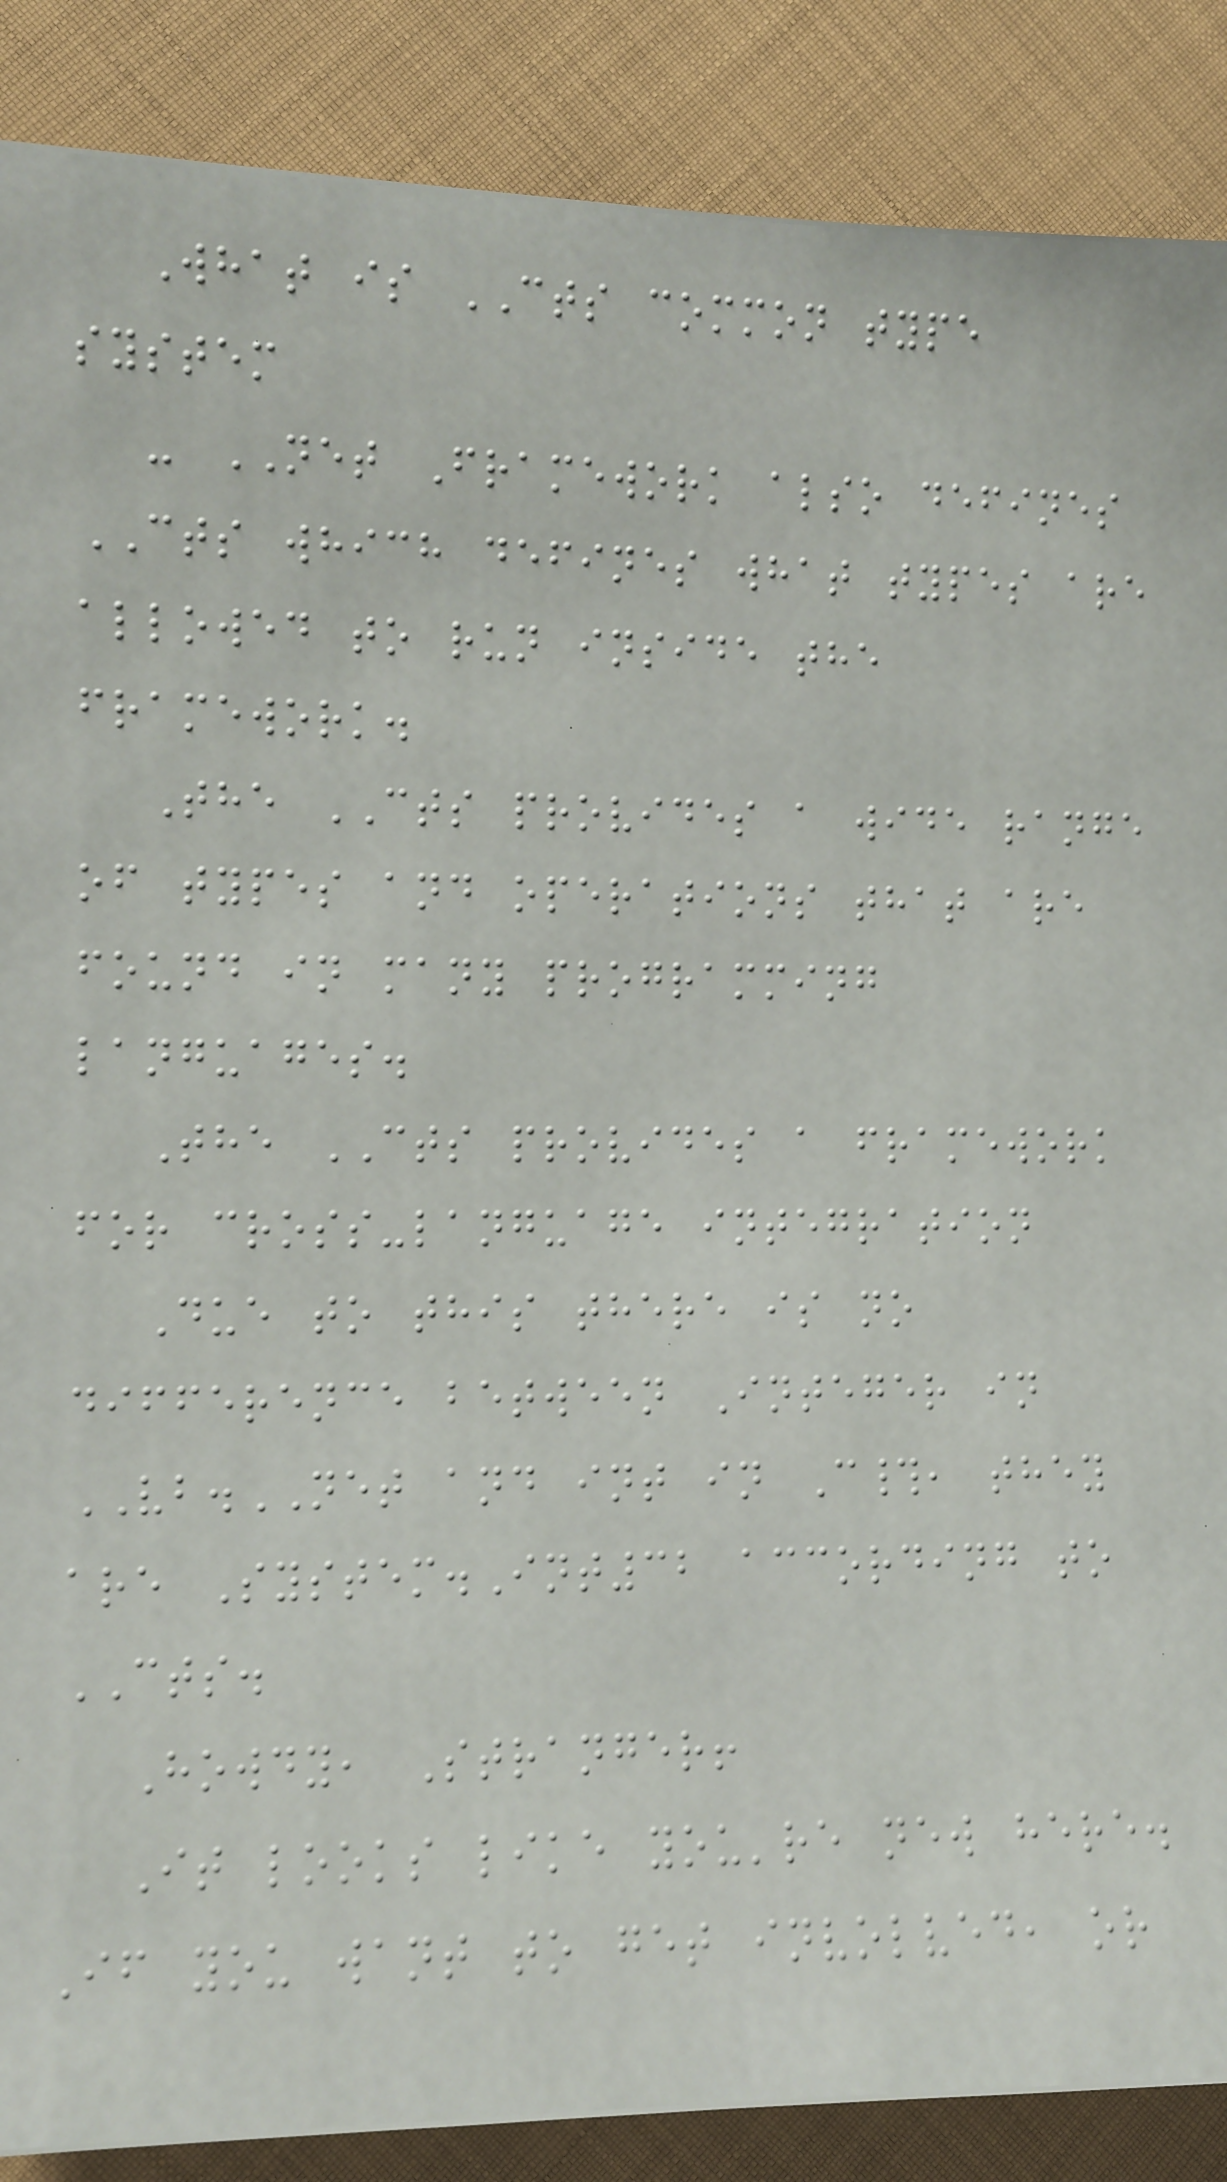What is CTS common type
system
- NET Framework also defines
CTS which defines what types are
allowed to run inside the
framework.
The CTS provides a wide range
of types and operations that are
found in many programming
languages.
The CTS provides a framework
for cross-language integration
Due to this there is no
difference between Integer in
VB.NET and int in C#, they
are System.Int32 according to
CTS.
Howdy, Stranger!
It looks like you're new here.
If you want to get involved, or
